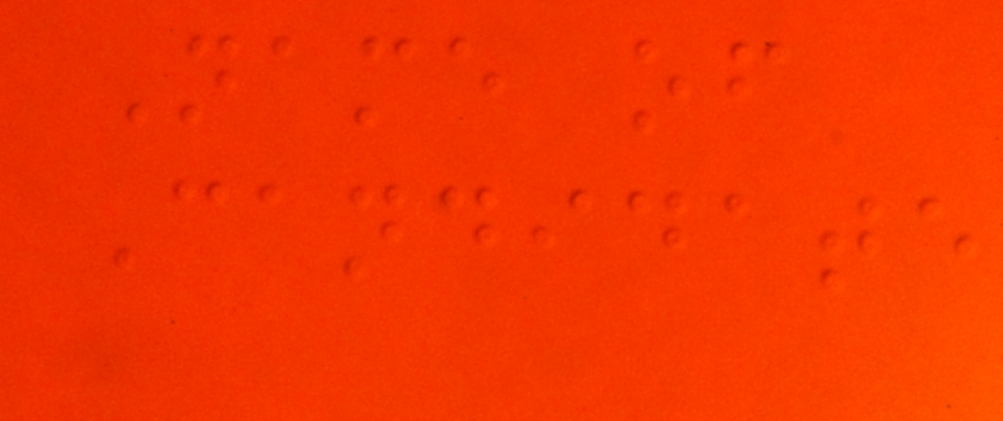Name of
Candidate
